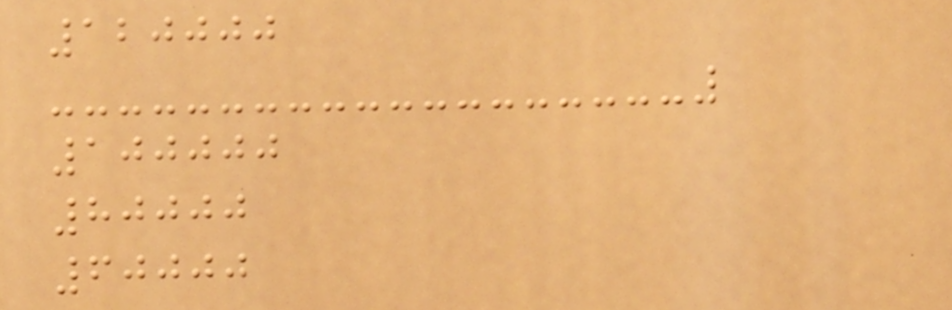120000
100000
80000
60000
